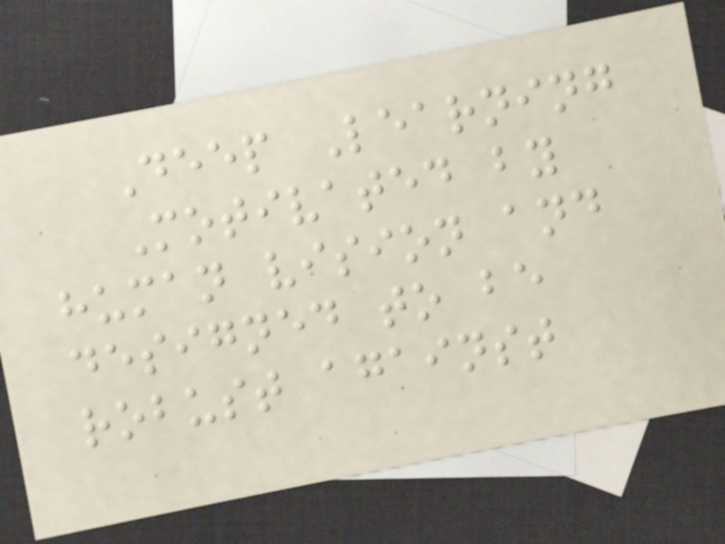Deep Learning
Motivated by
human vision and
designed to be
robust against
